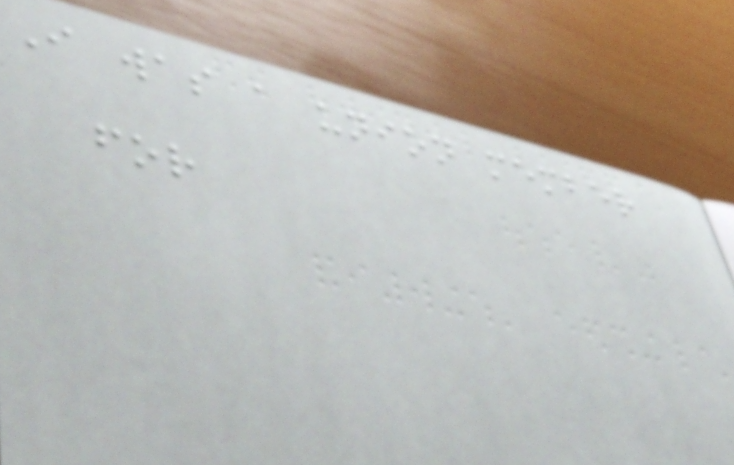I was a union member
for
